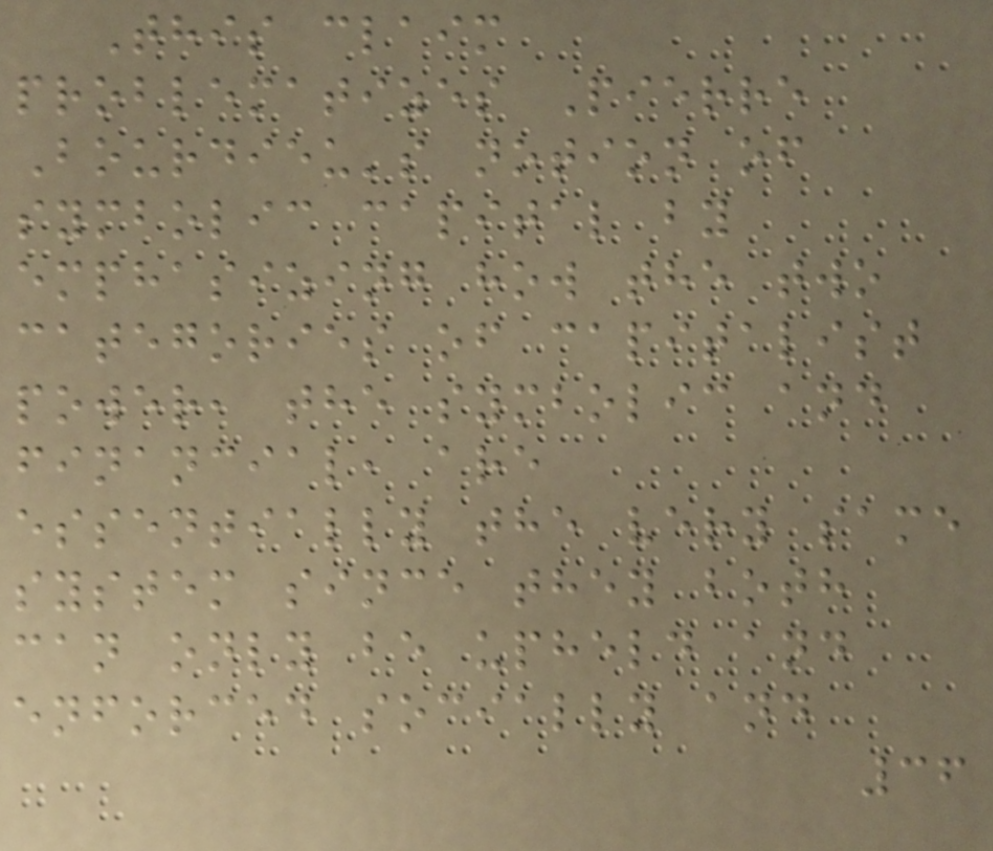This claim
problematizes Pierre
Bourdieu's notion of
symbolic capital by
emphasizing how the two
categories of capitalist
power, the symbolic and
financial, are
essentially the very same
system since they both
can only be upheld and
enforced socially and
36
